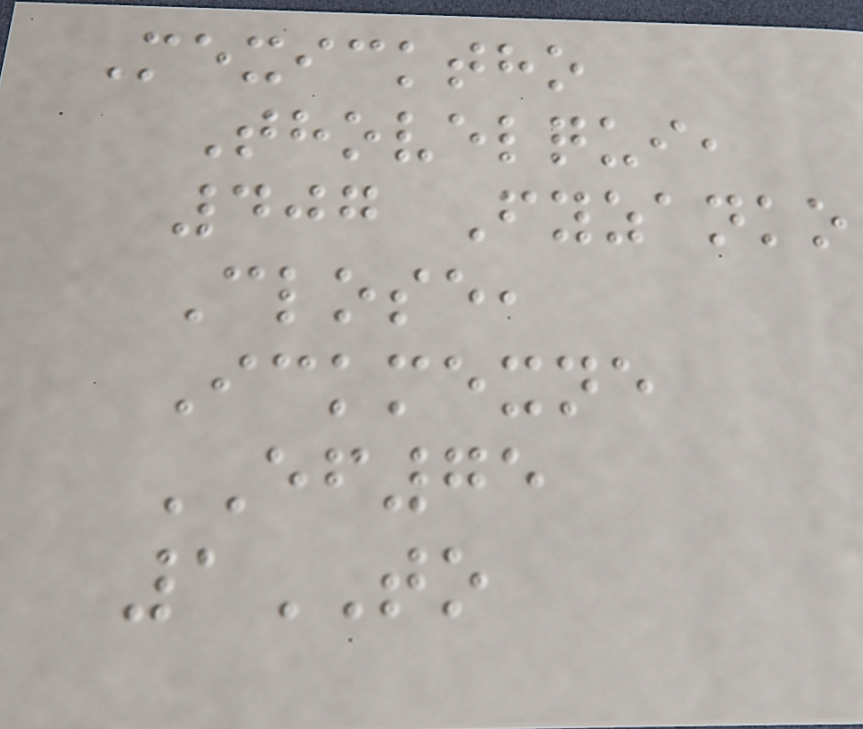Mexicktho
Thovelqui,
407 Fyzanko
Close,
Ickmexne
EF75
1TO
